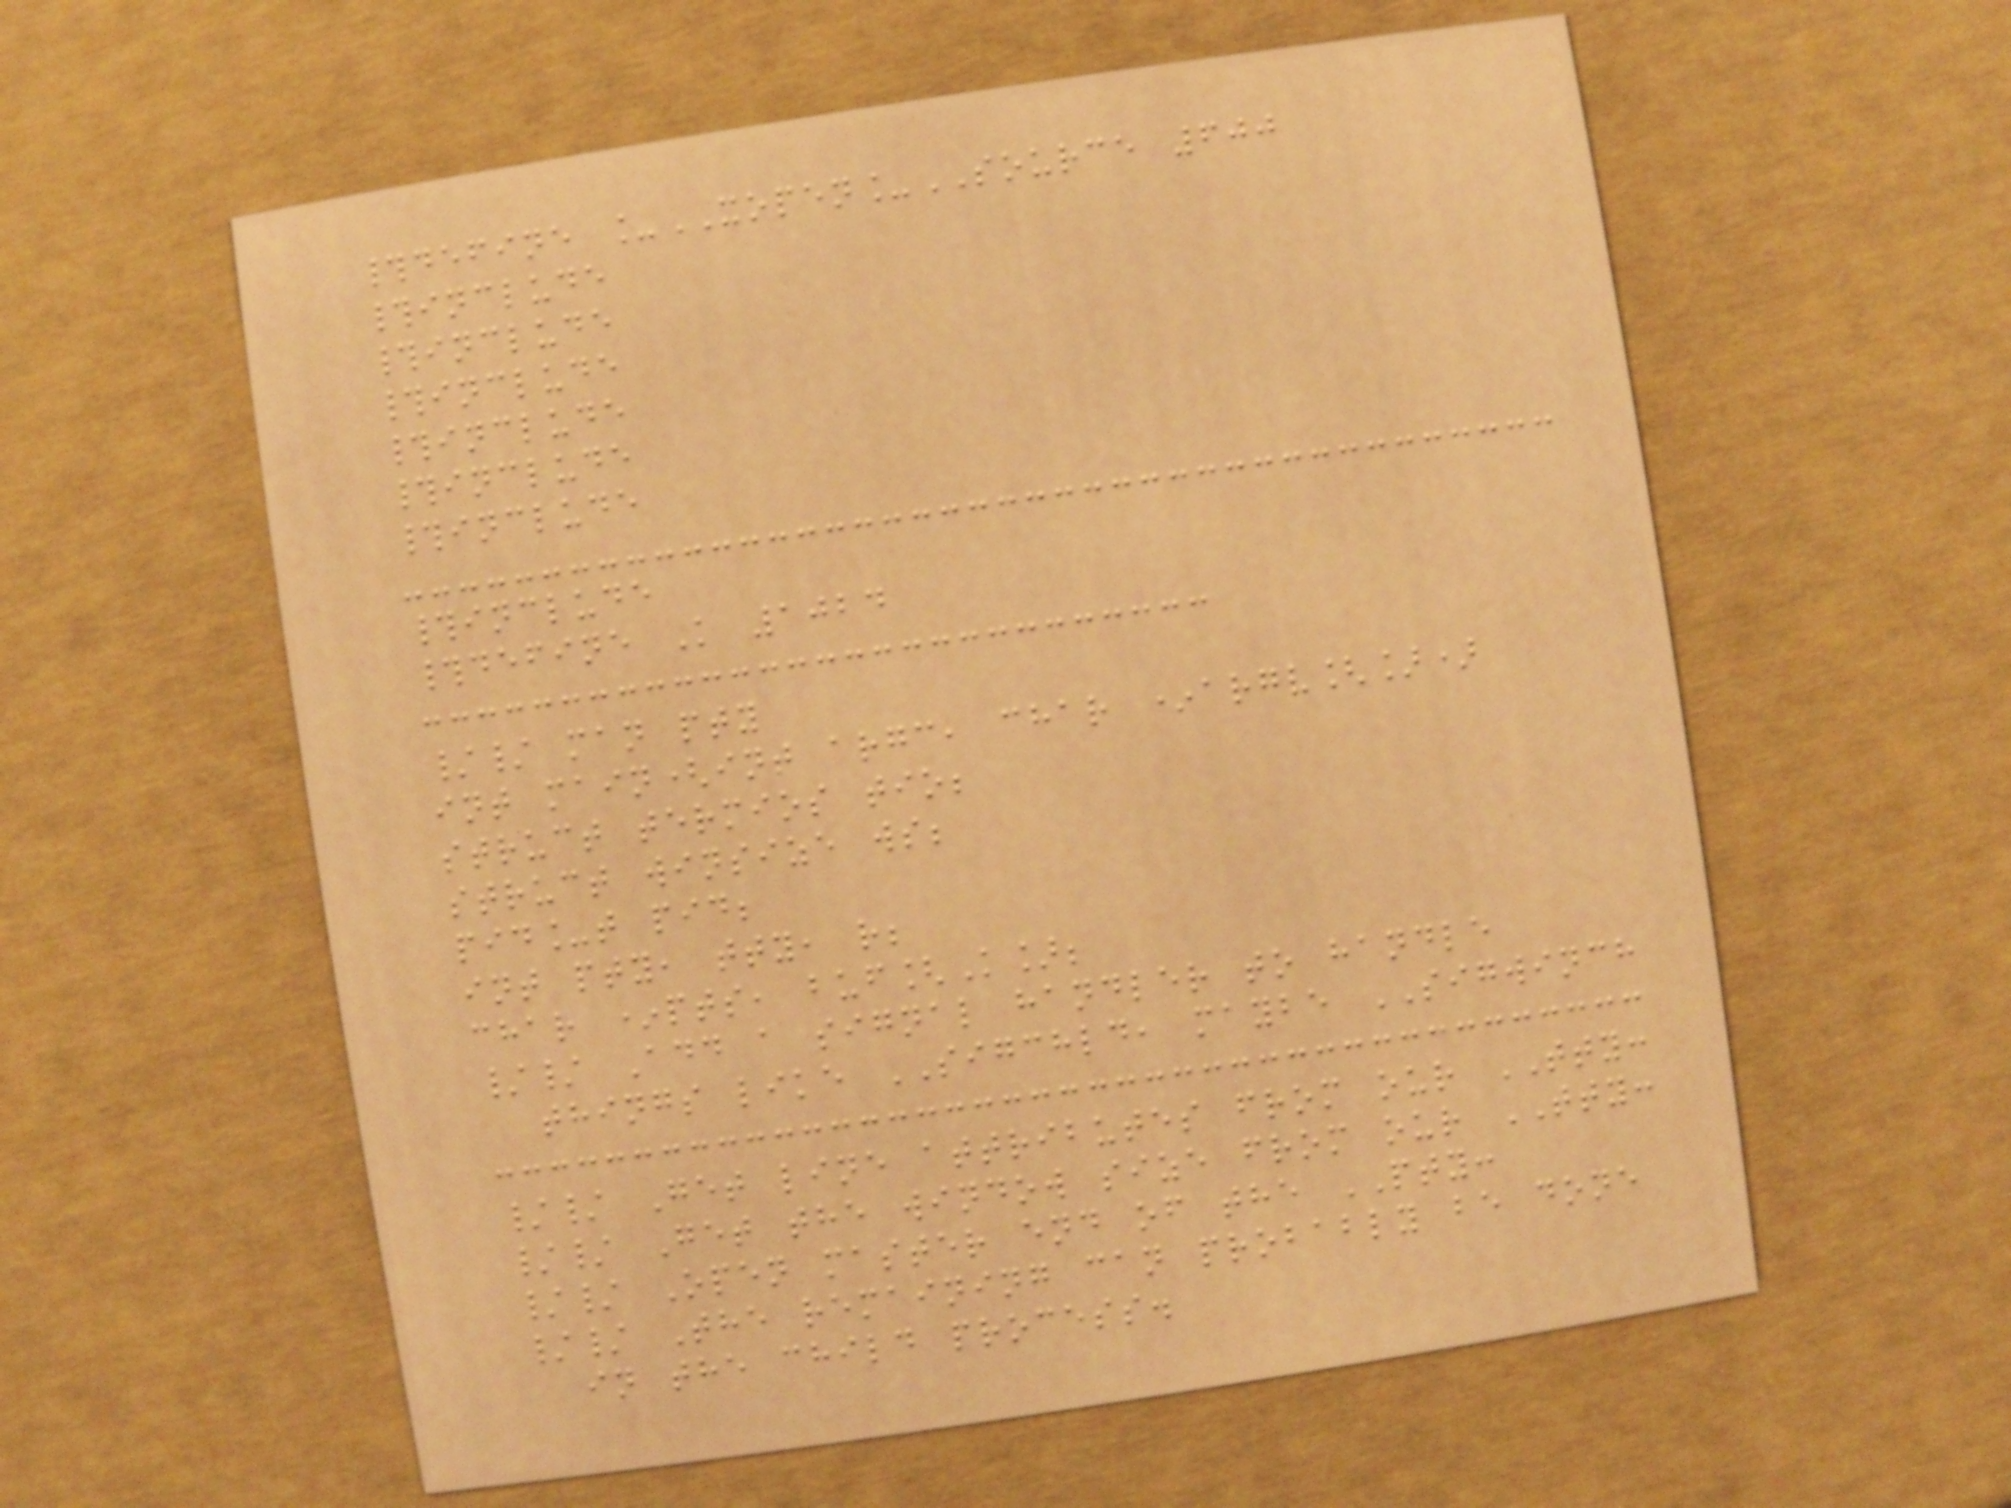#define _XOPEN_SOURCE 600
#include
#include
#include
#include
#include
#include
#include
#define K 1024
// man pty
int main(int argc, char *argv[])
struct termios tio;
struct winsize ws;
pid_t pid;
int pty, tty, r;
char *pts, buf[K];
// Add a signal handler to handle
things like SIGCHLD, maybe SIGWINCH
// Get line attributes from our TTY:
// Get the window size from our TTY:
// Open master end of the PTY:
// The remaining can probably be done
in the child process.
